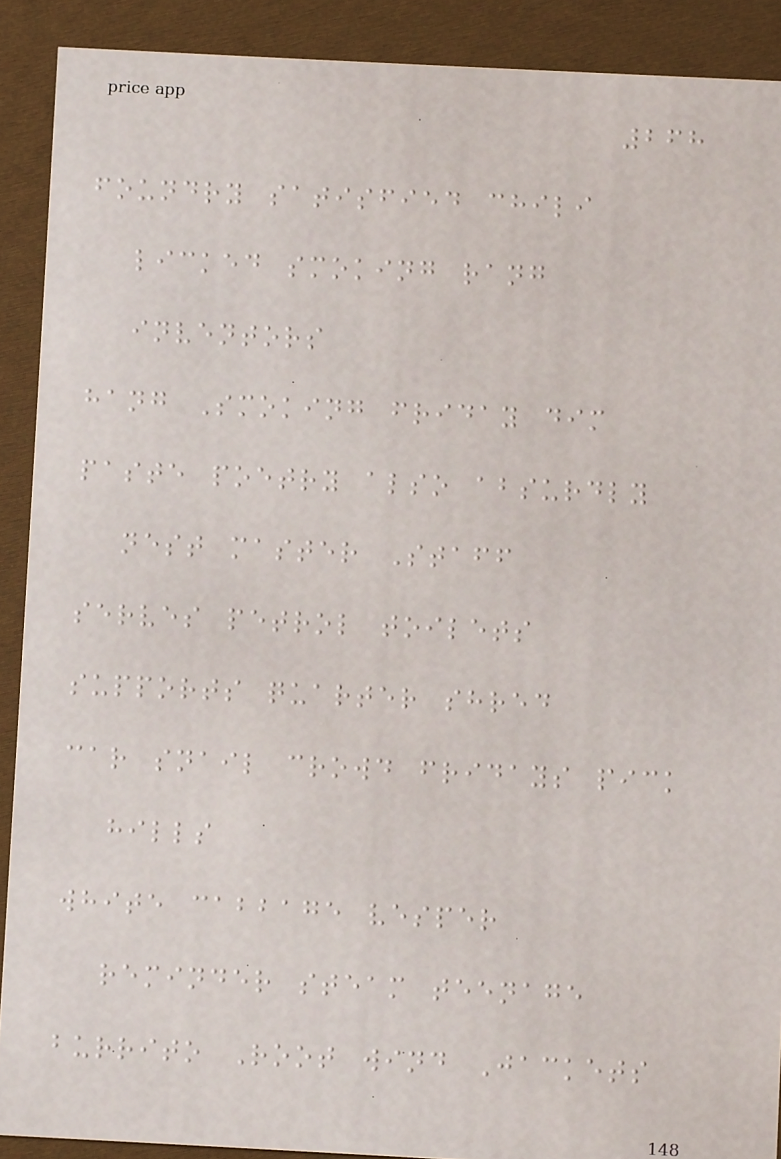268
foundry satisfied chili
licked smoking rang
inventors
hang Smoking friday dim
paste poetry also absurdly
nest master Staff
serves petrol toilets
supports quarter shred
car snail crowd fridays pick
hills
white cabbage vesper
reminder steam teenage
burrito Root wind Jackets
